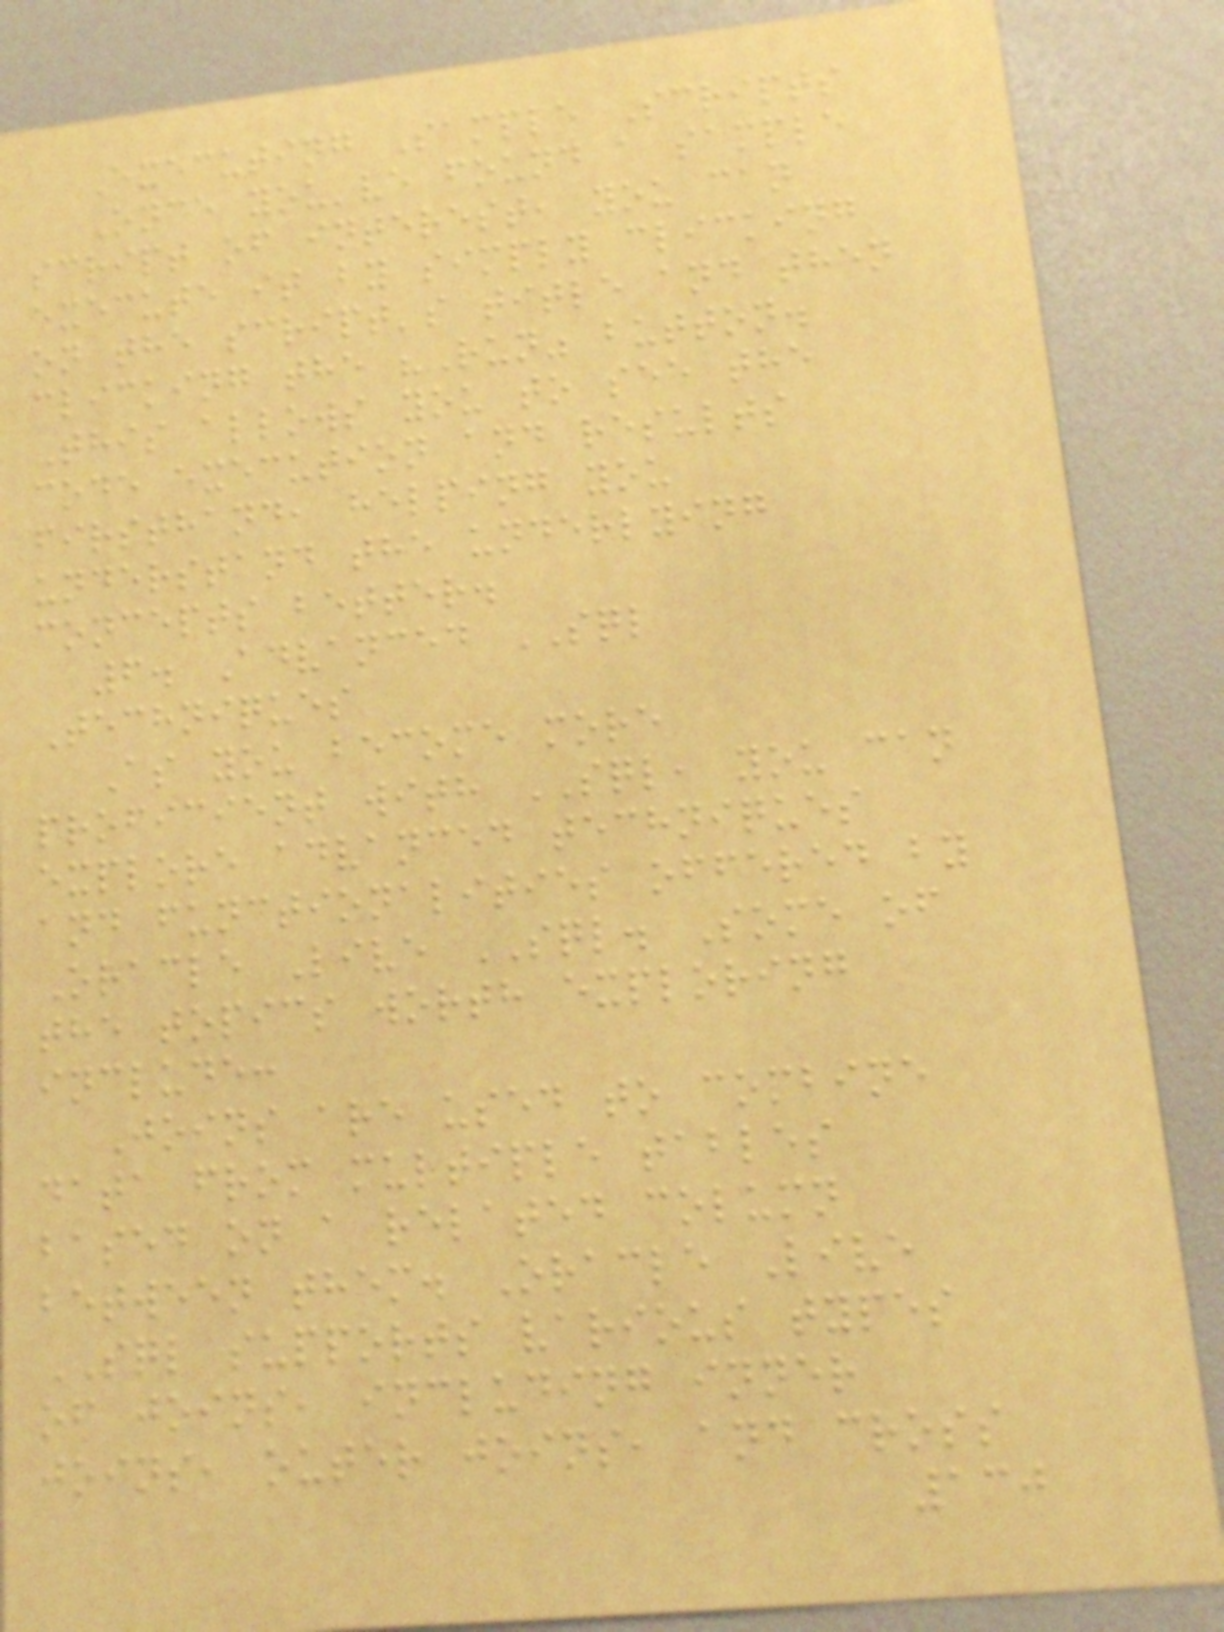Executing Sample Scripts
Once you've found a sample
script of interest, you can
execute it by simply clicking
on the script's title and then
clicking the "Run" button.
This allows you to see the
code execution and results
firsthand, helping you
understand the underlying
concepts better.
6. Advanced SQL
Techniques
As you become more
proficient with SQL, you can
explore advanced techniques
and functionalities offered by
Oracle Live SQL. Some of
the topics worth exploring
include:
Joins are used to combine
data from multiple tables
based on a related column
between them. Oracle Live
SQL supports various types
of joins, including inner
joins, outer joins, and cross
130
